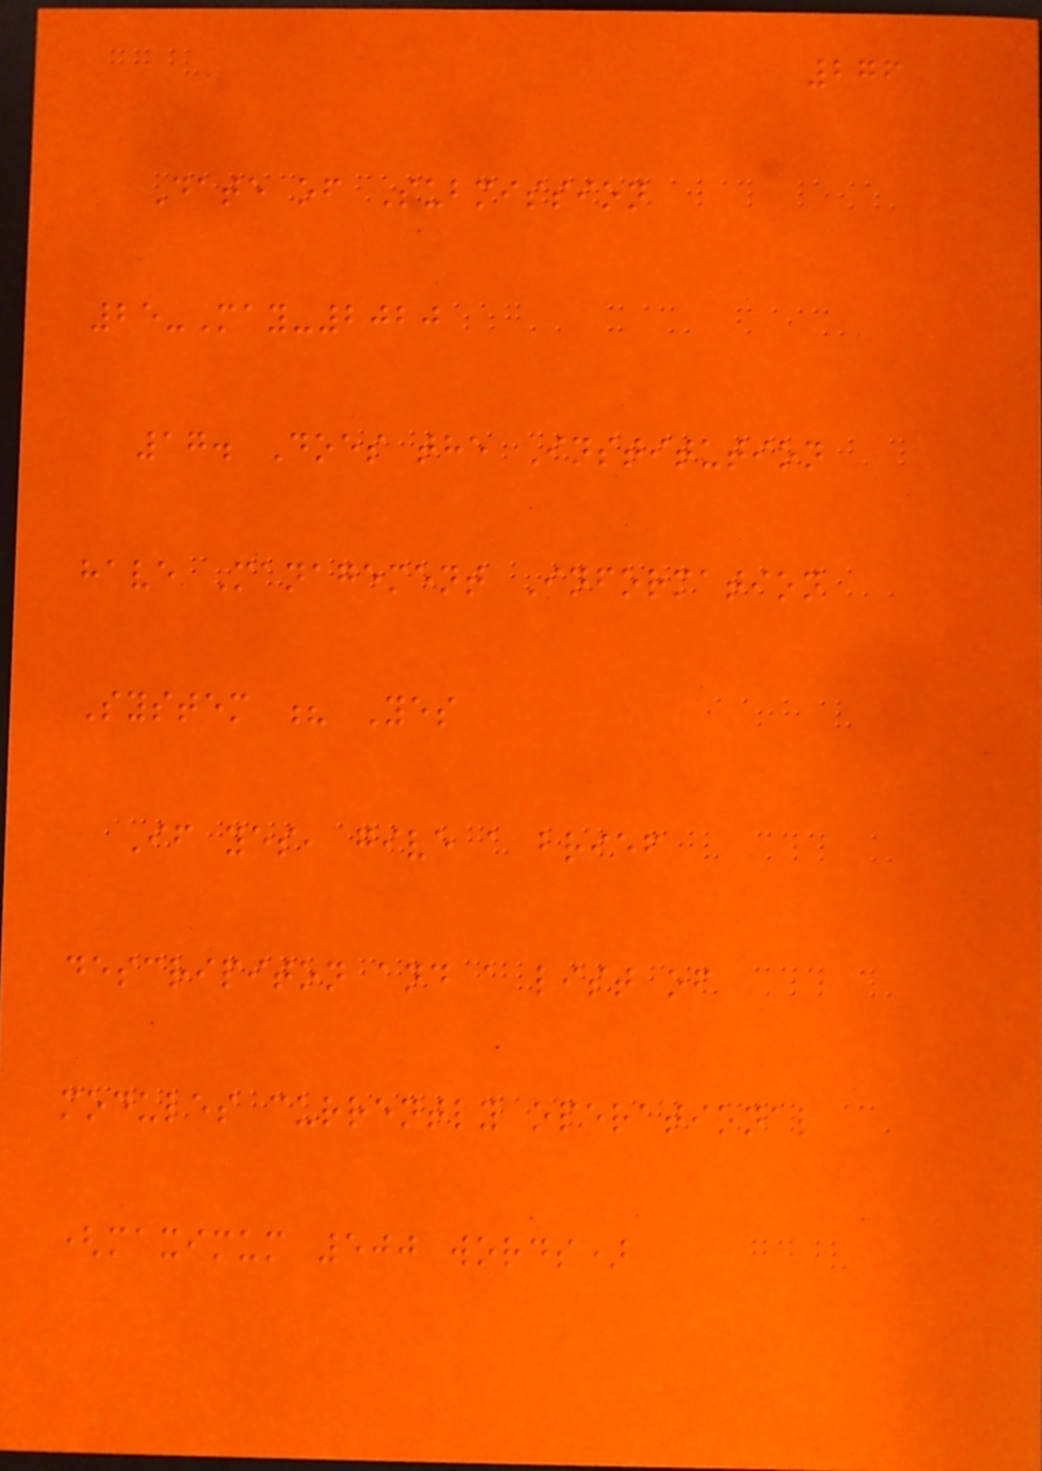276
Date of Submission
25-May-2020
17. Does the Institution
have Management Information
System ? Yes
If yes, give a brief
descripiton and a list of
modules currently operational
(maximum 500 words)
